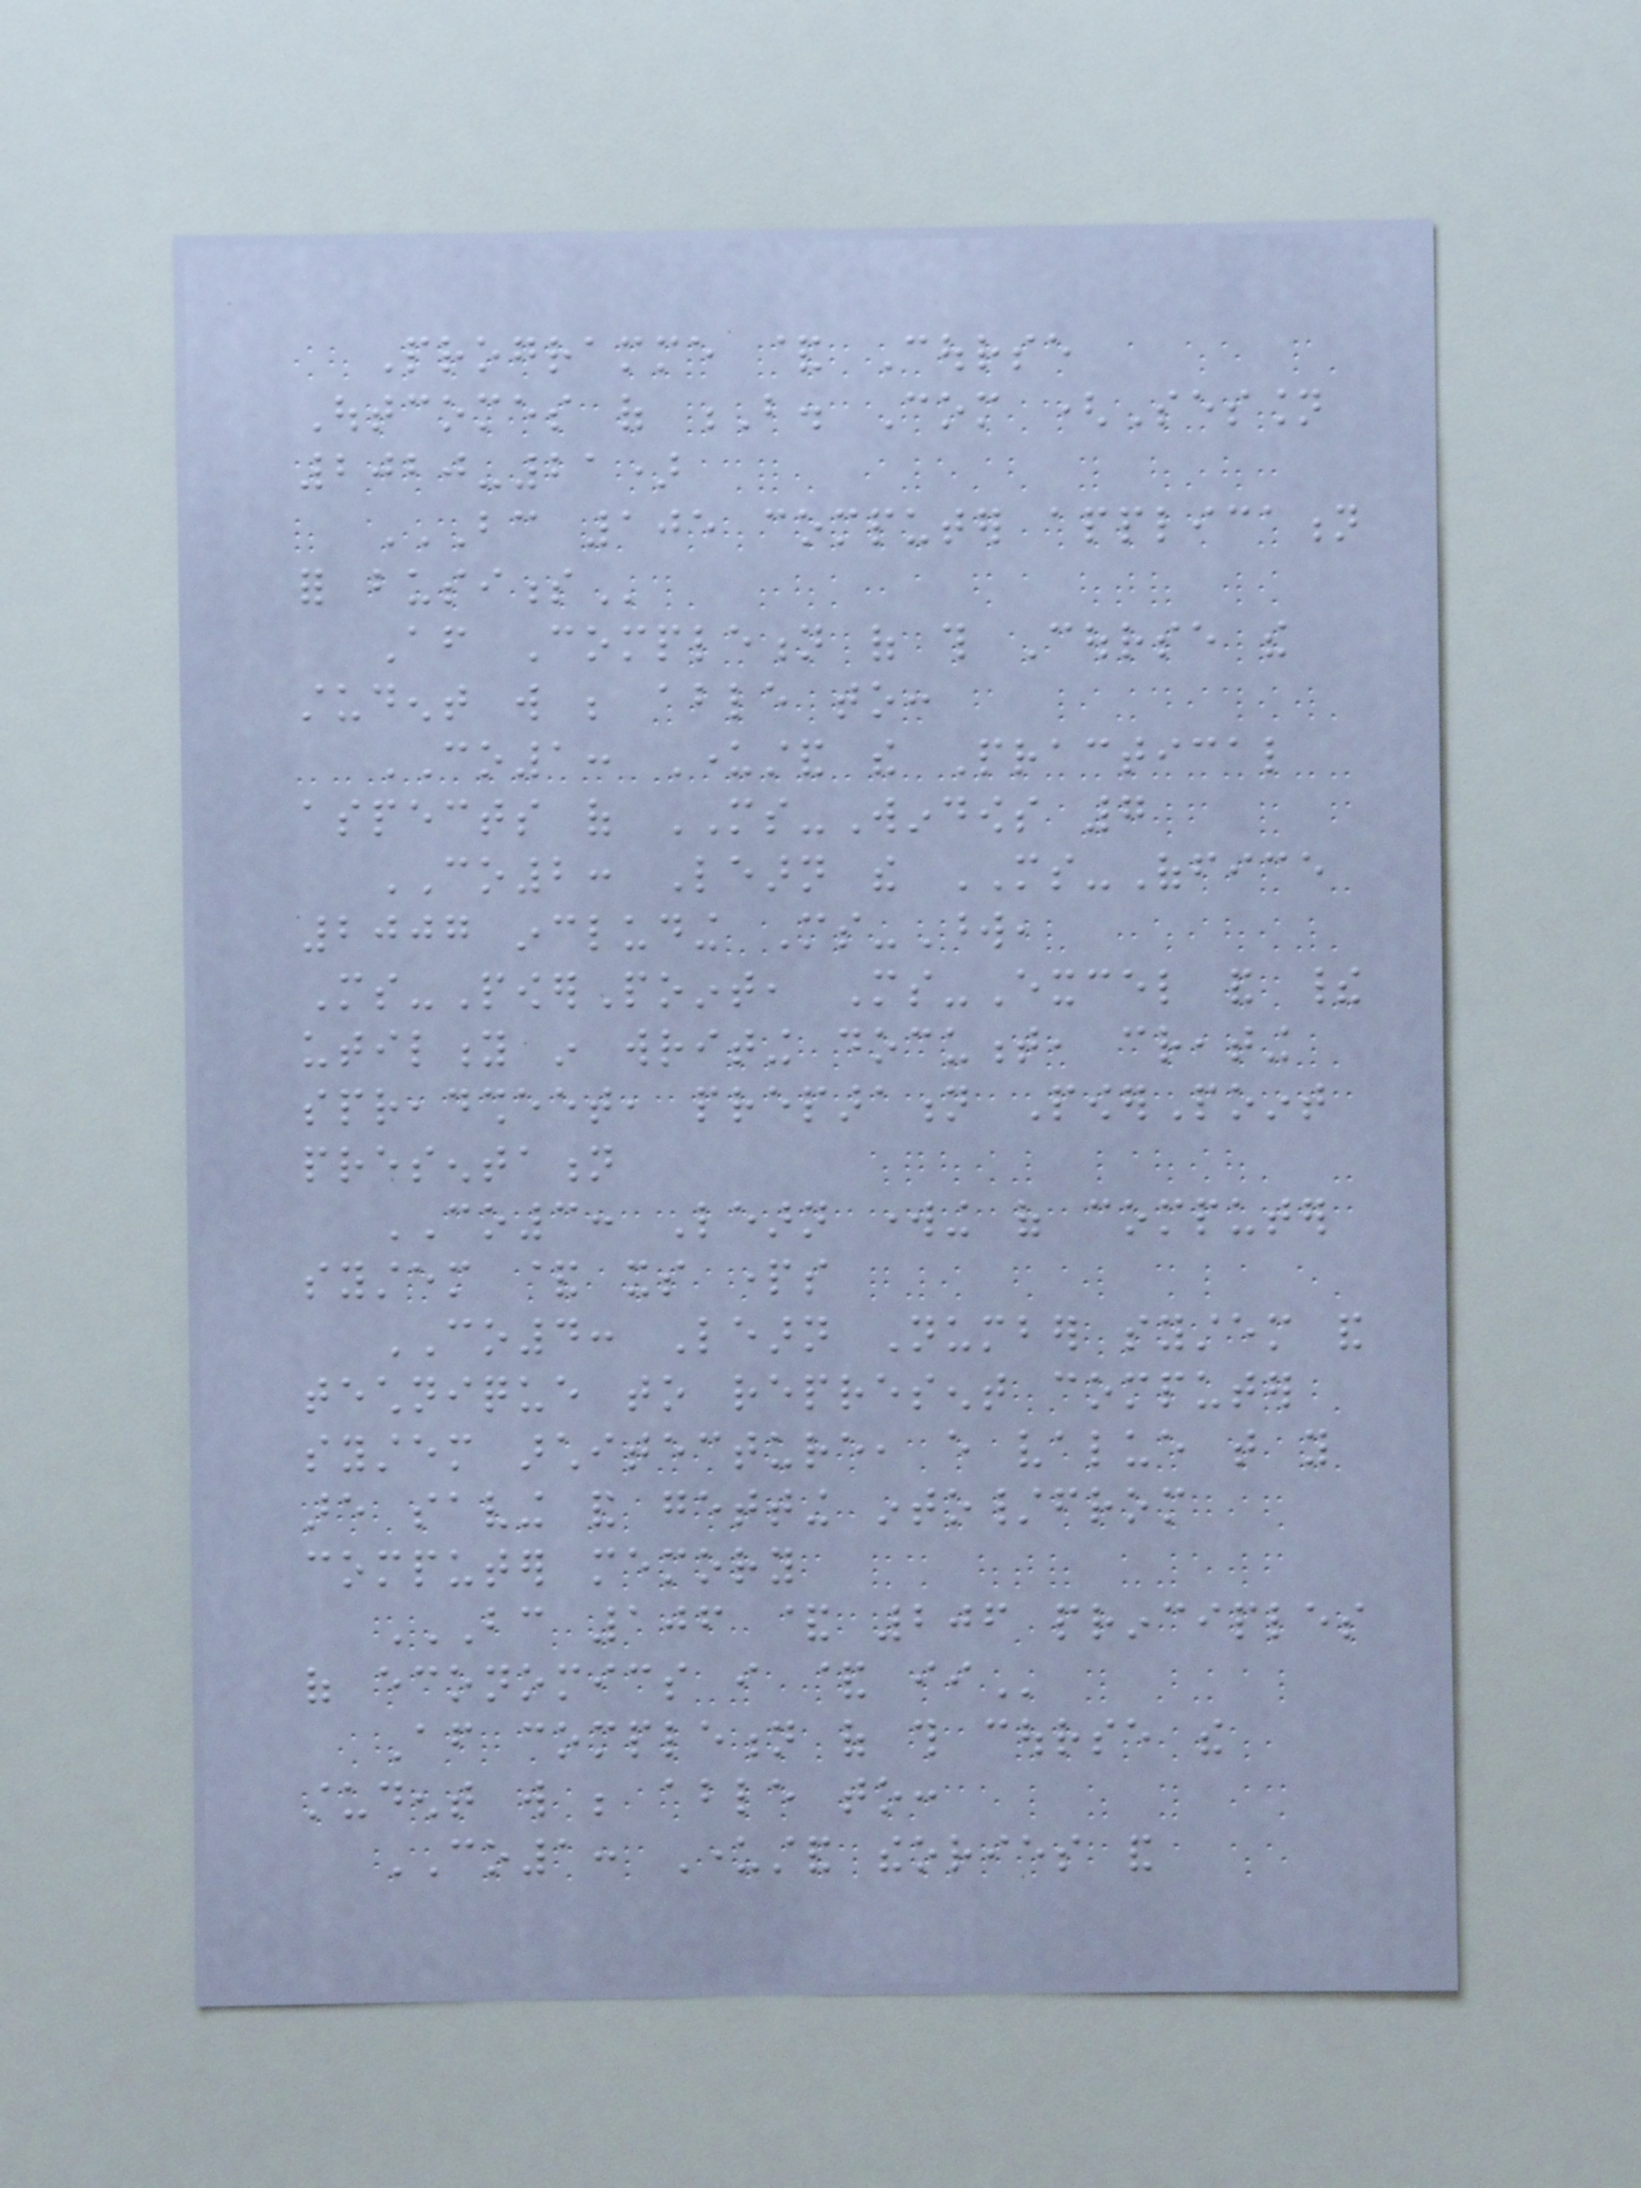Programme & Course
Outcomes of B. Com (Session
2020-21)
BC 105 COMPUTER APPLICATION
FOR BUSINESS
After Completion of this Course the
student will be able to:
CO1: Understand the Practical
aspects of MS-Windows 7
CO2: Learn the MS-Office
2007 including Ms-Word,
Ms-PowerPoint, Ms-Excel and their
utility in writing document, creating
spreadsheet, preparation PowerPoint
presentation
CO3: Learn working of computer
system & its parts
CO4: Learn Number system and
technique to represent computer
system architecture, every value that you
are saving and getting into/from
computer memory
BC 106 & 206 PRINCIPLES
OF ECONOMICS I & II
After completion of this course the
student will be able to:
CO1: Understand theories and
